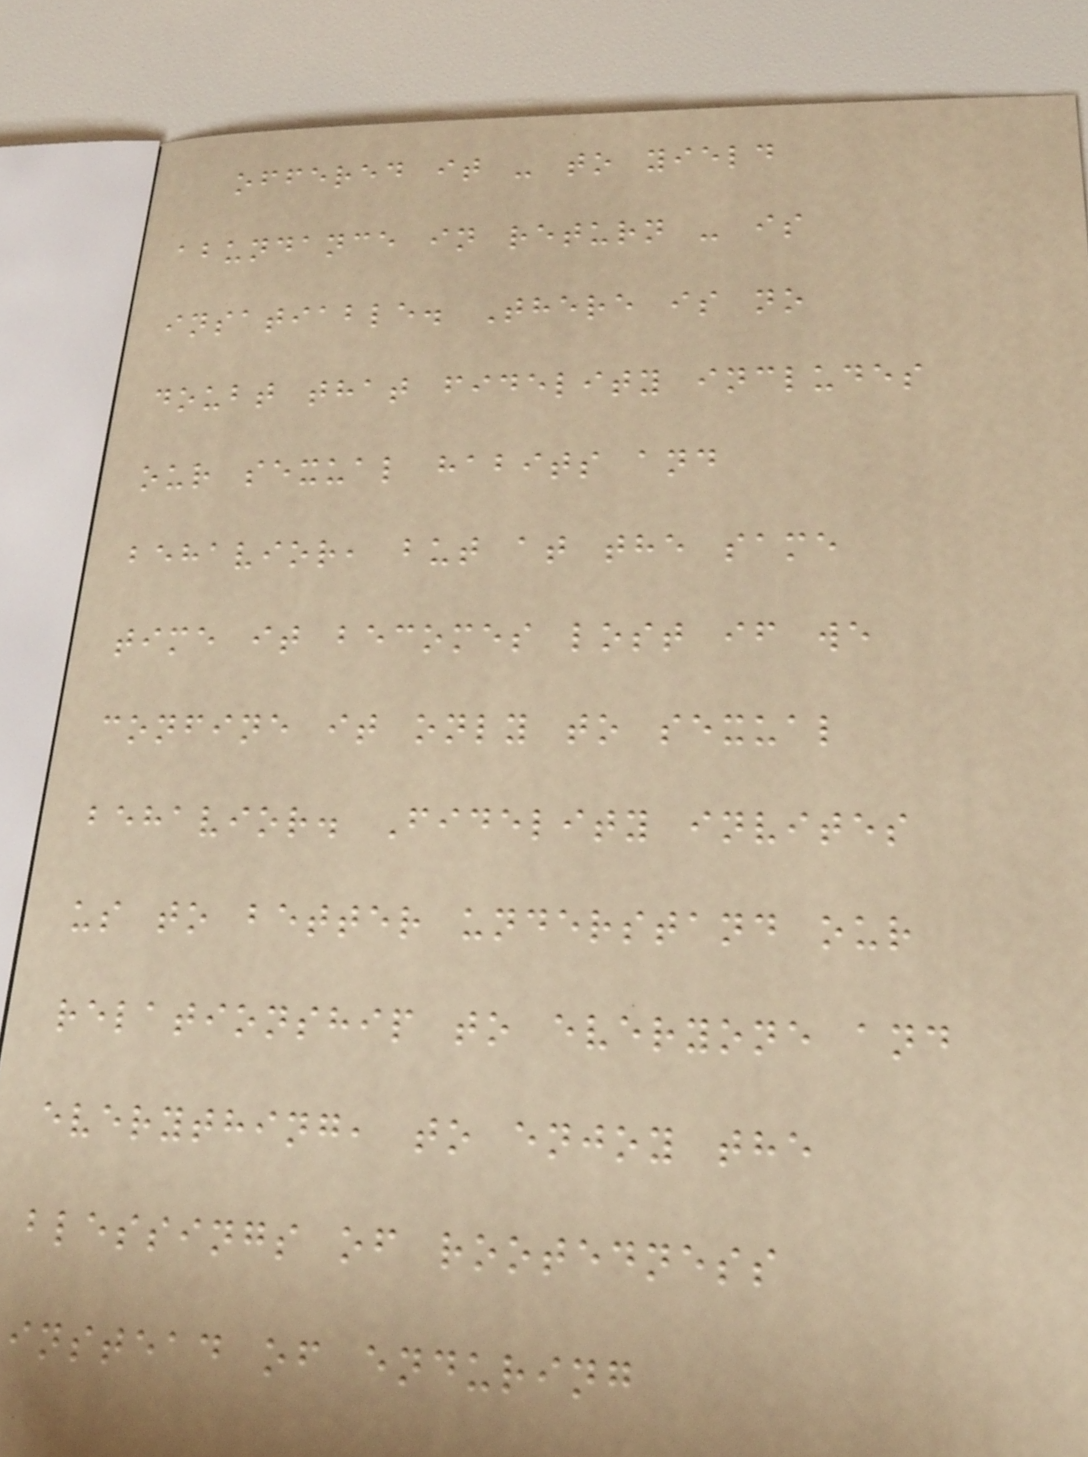offered it - to yield
abundance in return - is
insatiable. There is no
doubt that fidelity includes
our sexual habits and
behavior, but at the same
time it becomes lost if we
confine it only to sexual
behavior. Fidelity invites
us to better understand our
relationship to everyone and
everything, to enjoy the
blessings of rootedness
instead of enduring
